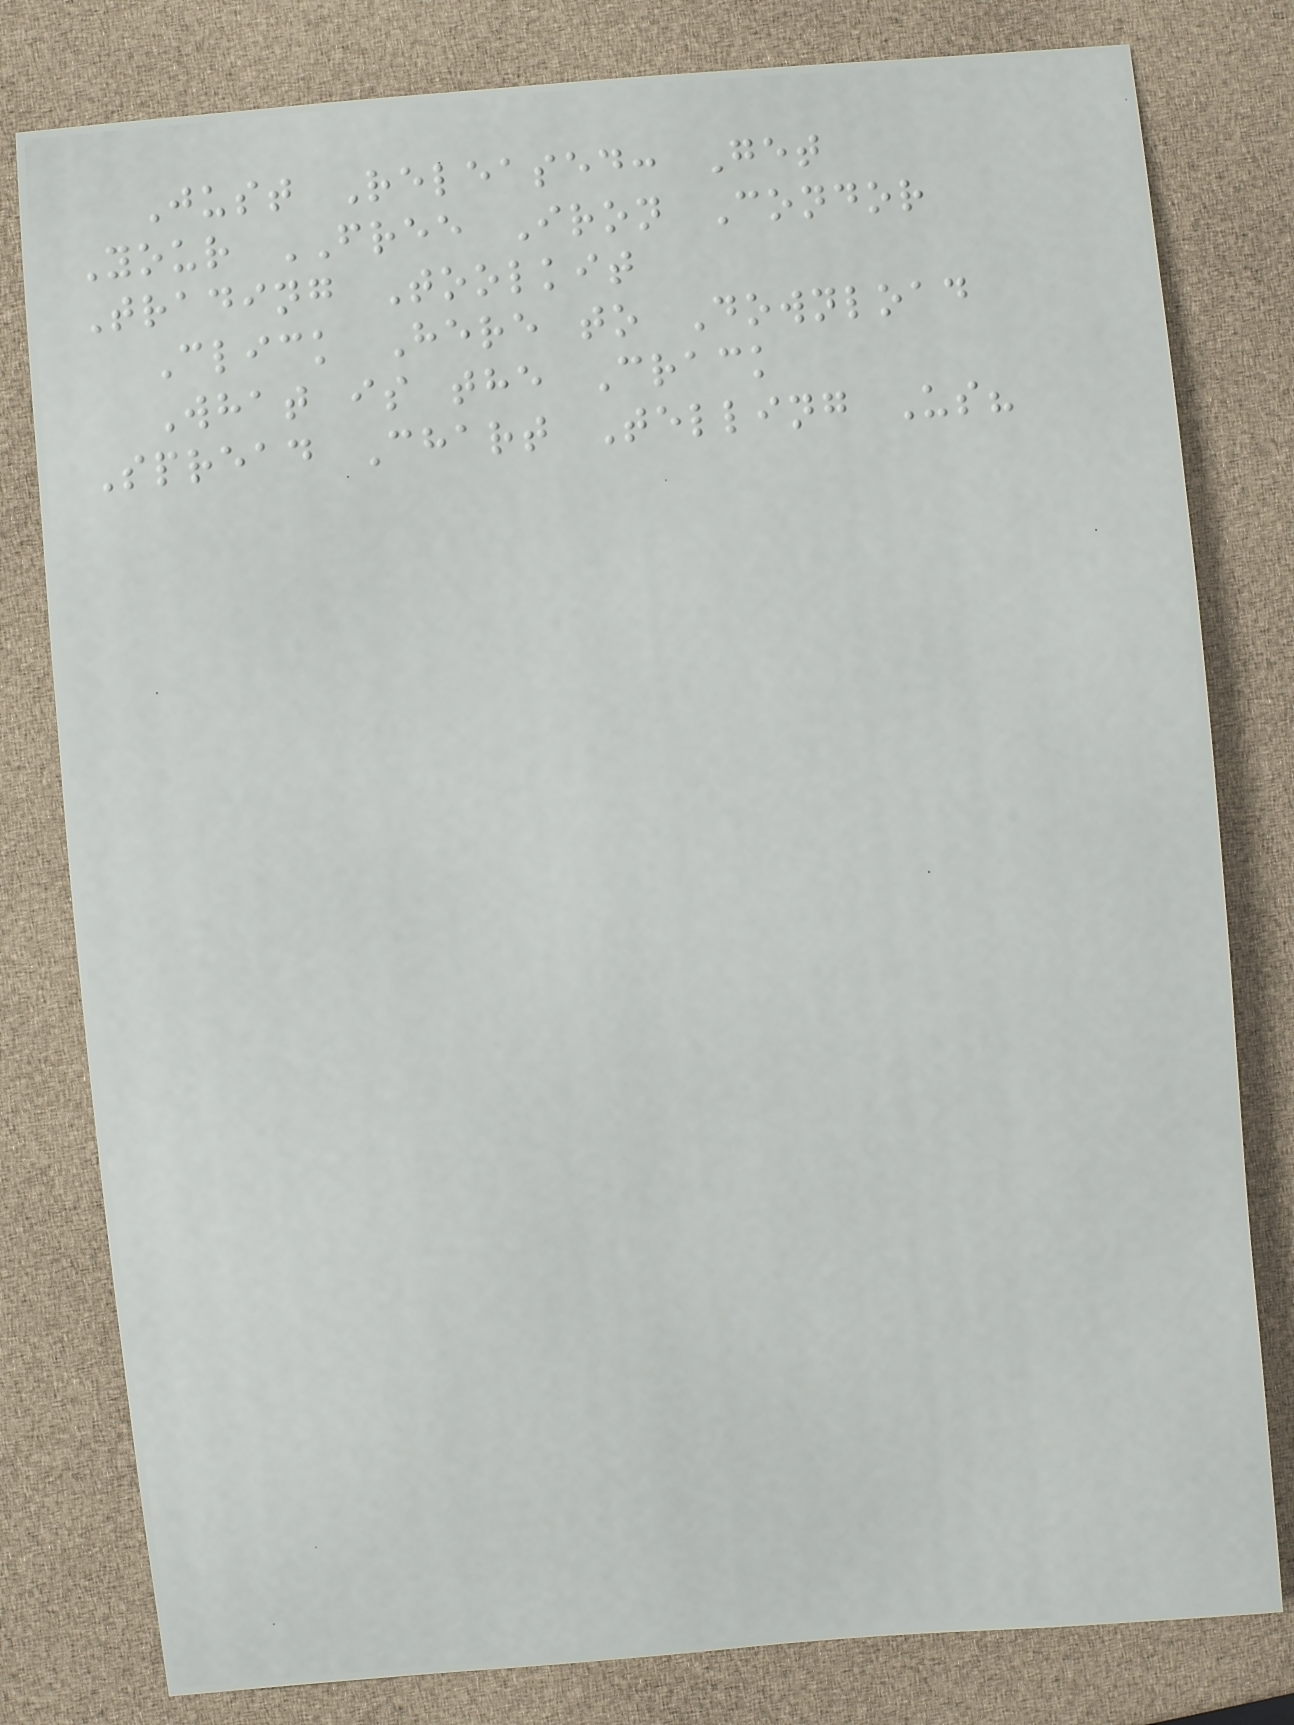Just Released: Get
Your FREE Iron Condor
Trading Toolkit
Click Here to Download
What is the Crack
Spread Chart Telling Us?
